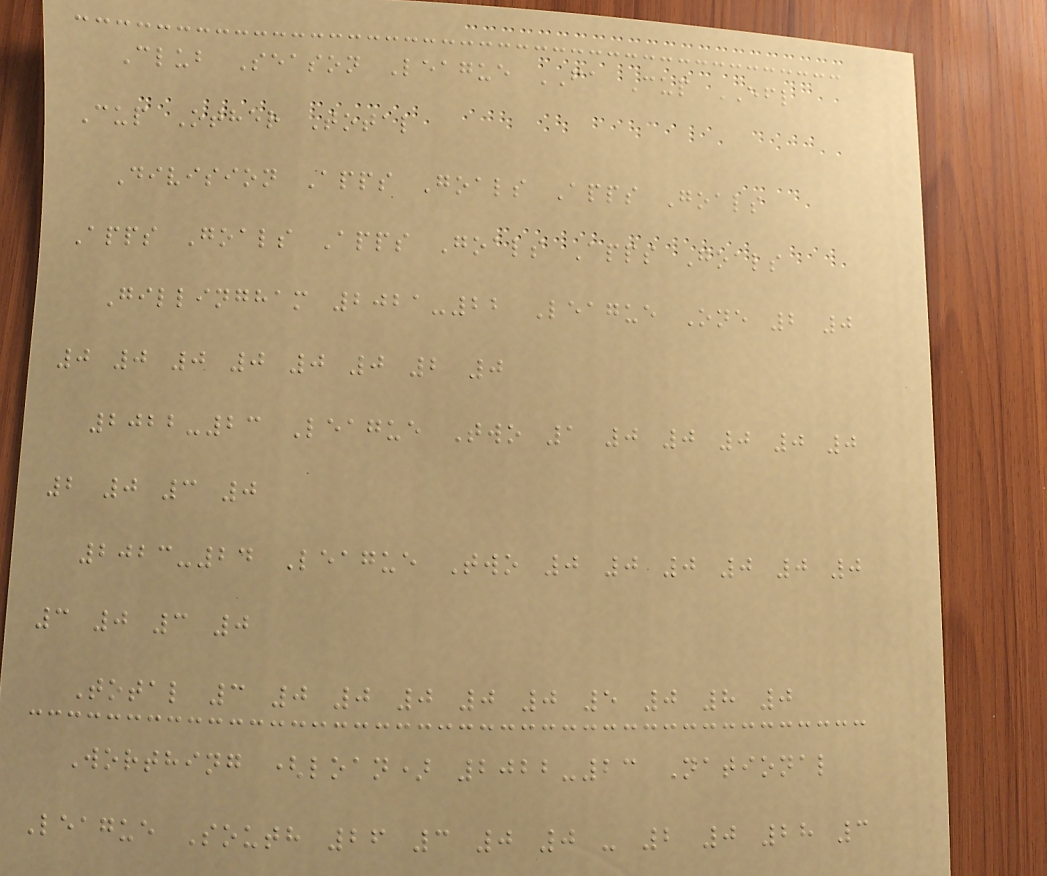Club Season League FA Cup EFL
Cup Other Total
Division Apps Goals Apps Goals
Apps Goals Apps Goals Apps Goals
Gillingham 2021-22 League One 2 0
0 0 0 0 0 0 2 0
2022-23 League Two 1 0 0 0 0 0
2 0 3 0
2023-24 League Two 0 0 0 0 0 0
3 0 3 0
Total 3 0 0 0 0 0 5 0 8 0
Worthing (loan) 2022-23 National
League South 26 3 0 0 - 2 0 28 3
